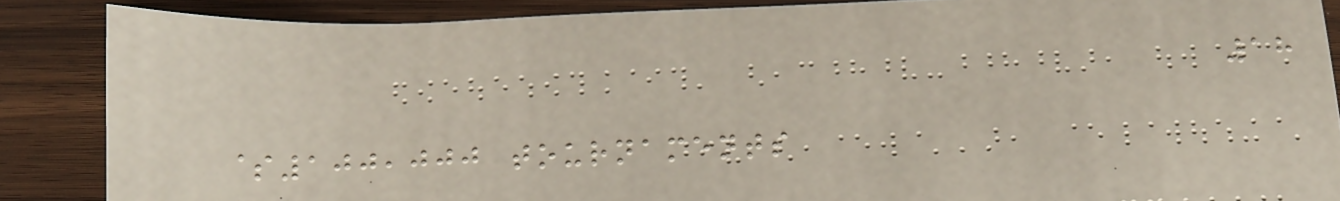18
$100,000 tournaments
